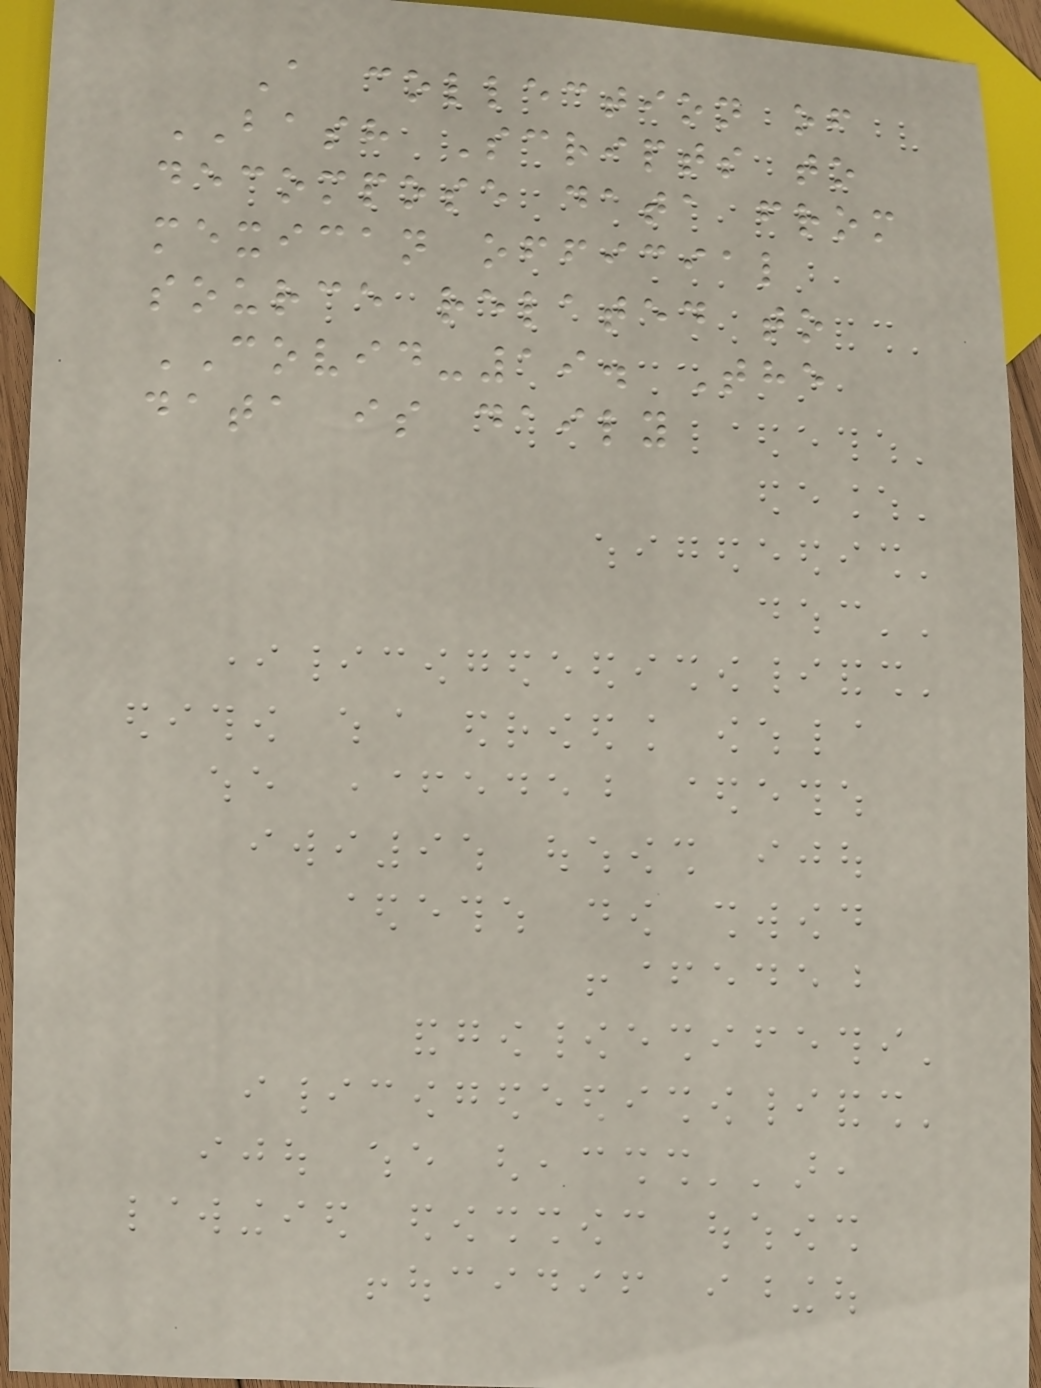A collection of
BASH Scripts to
decompose data from
mexican official
source related to
COVID-19. The
data is daily
